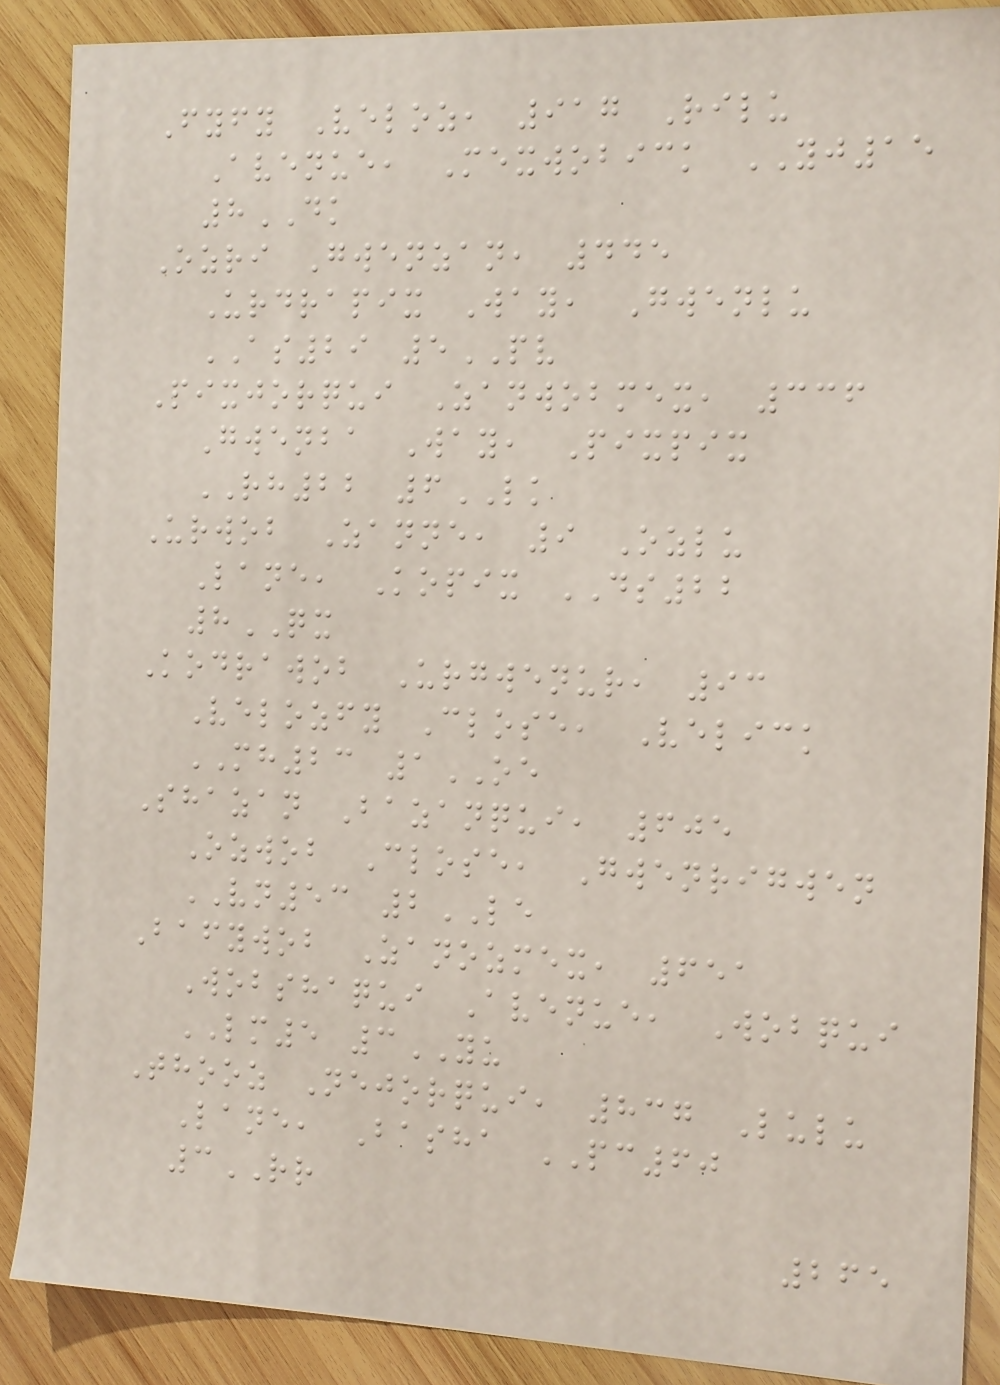Fyfy Veloz, 917 Rilu
Avenue, Mexwobick YJ15
8DK
Ozri Gwenzan, 445
Urdrapix Way, Gwenlu
AS29 5PV
Pixjorqui Zanwobmex, 336
Gwenba Way, Pixpix
RH22 6LK
Urwob Zanne, 9 Ozlu
Lane, Kopix DS22
8QX
Kodrawob Urgwenur, 93
Velozfy Close, Velick
MH23 1OE
Shazan Bazanqui, 605
Ozwob Close, Gwenrigwen
VN53 2LE
Bafywob Zanozmex, 651
Wobshaqui Avenue, Wobqui
LM5 3YU
Thooz Nejorqui, 837 Lulu
Lane, Basha PC60
3RR
265
